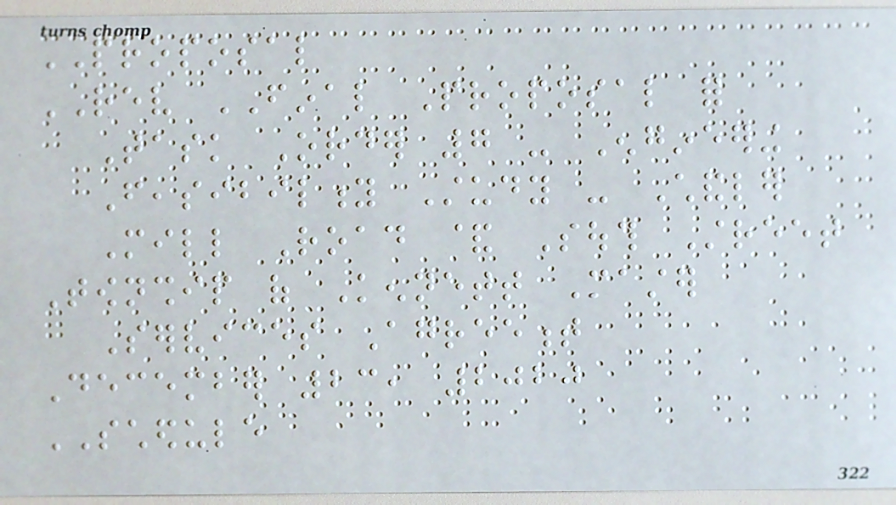PROPOSAL
REV FINAL Proposal for
Task Order 7 - Engineering
Feasibility Study - Chandler
Mill Road & South Street
Township of Kennett Master
Services Agreement
December 23, 2020
SCHEDULE
